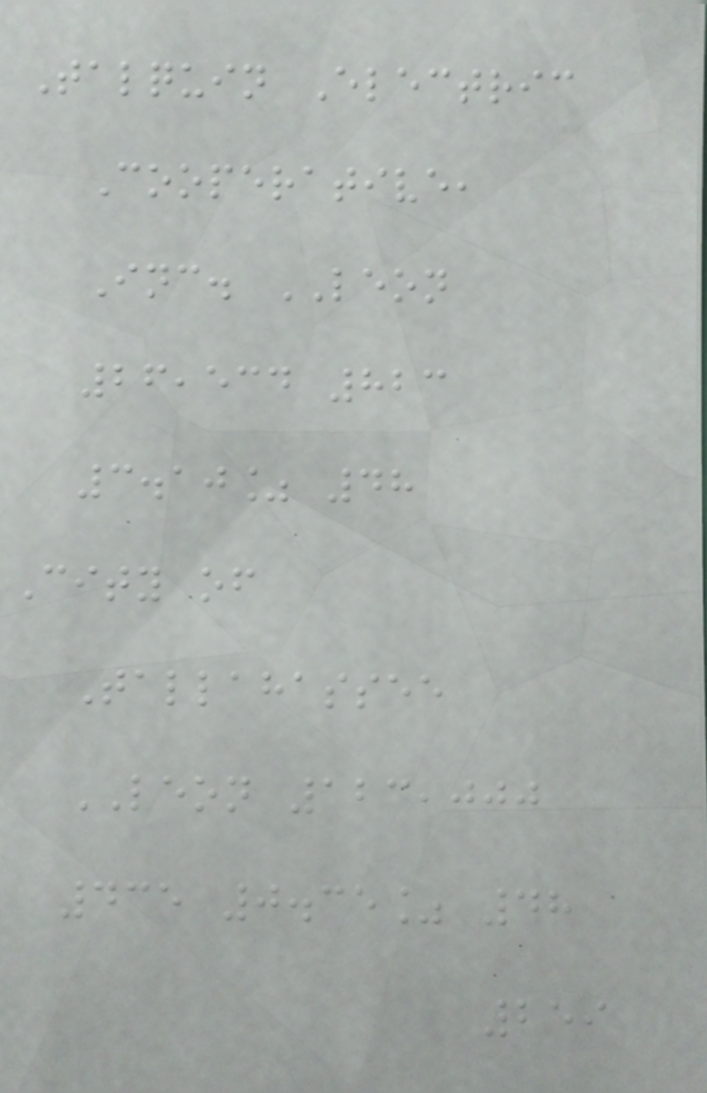Talquin Electric
Cooperative,
Inc. LEON
26,534 823
3.10% 48
City of
Tallahassee
LEON 123,000
435 0.35% 48
259
